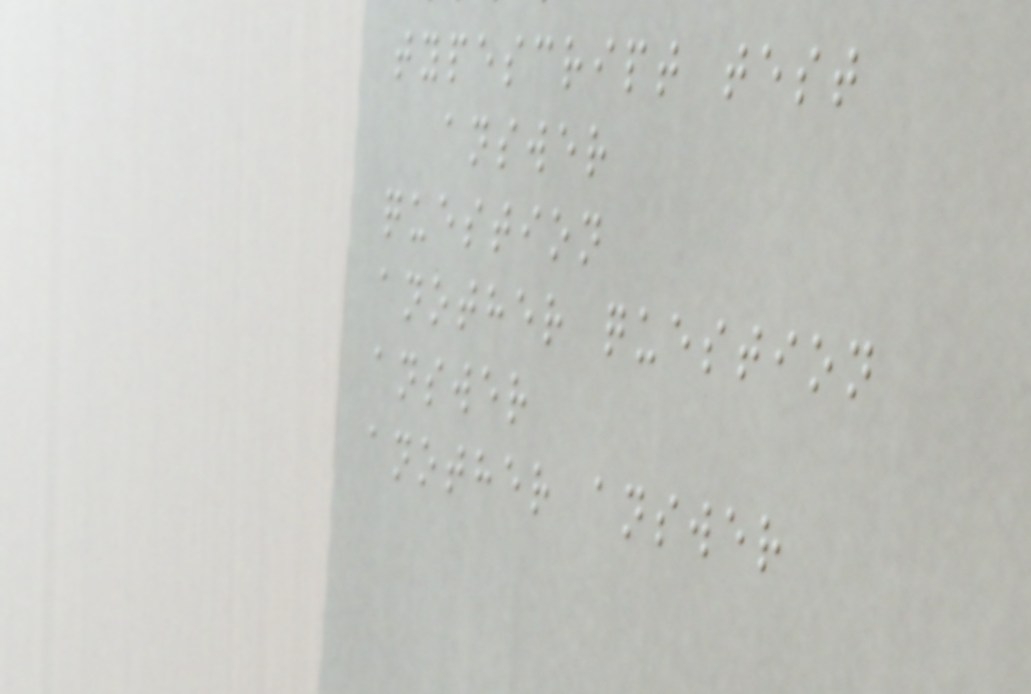typescript test
answer
question
another question
answer
another answer
